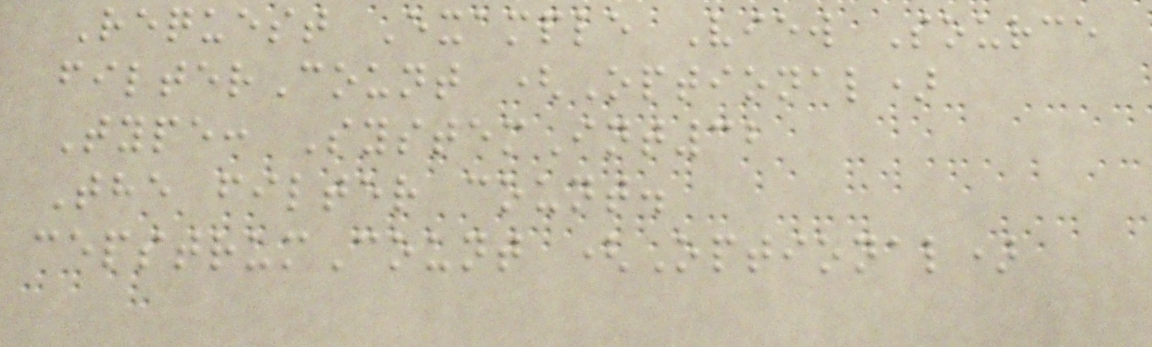Request Example View Source
filterCount (Optional)
Type: SystemInt32
The filter count.
cepstrumCount (Optional)
